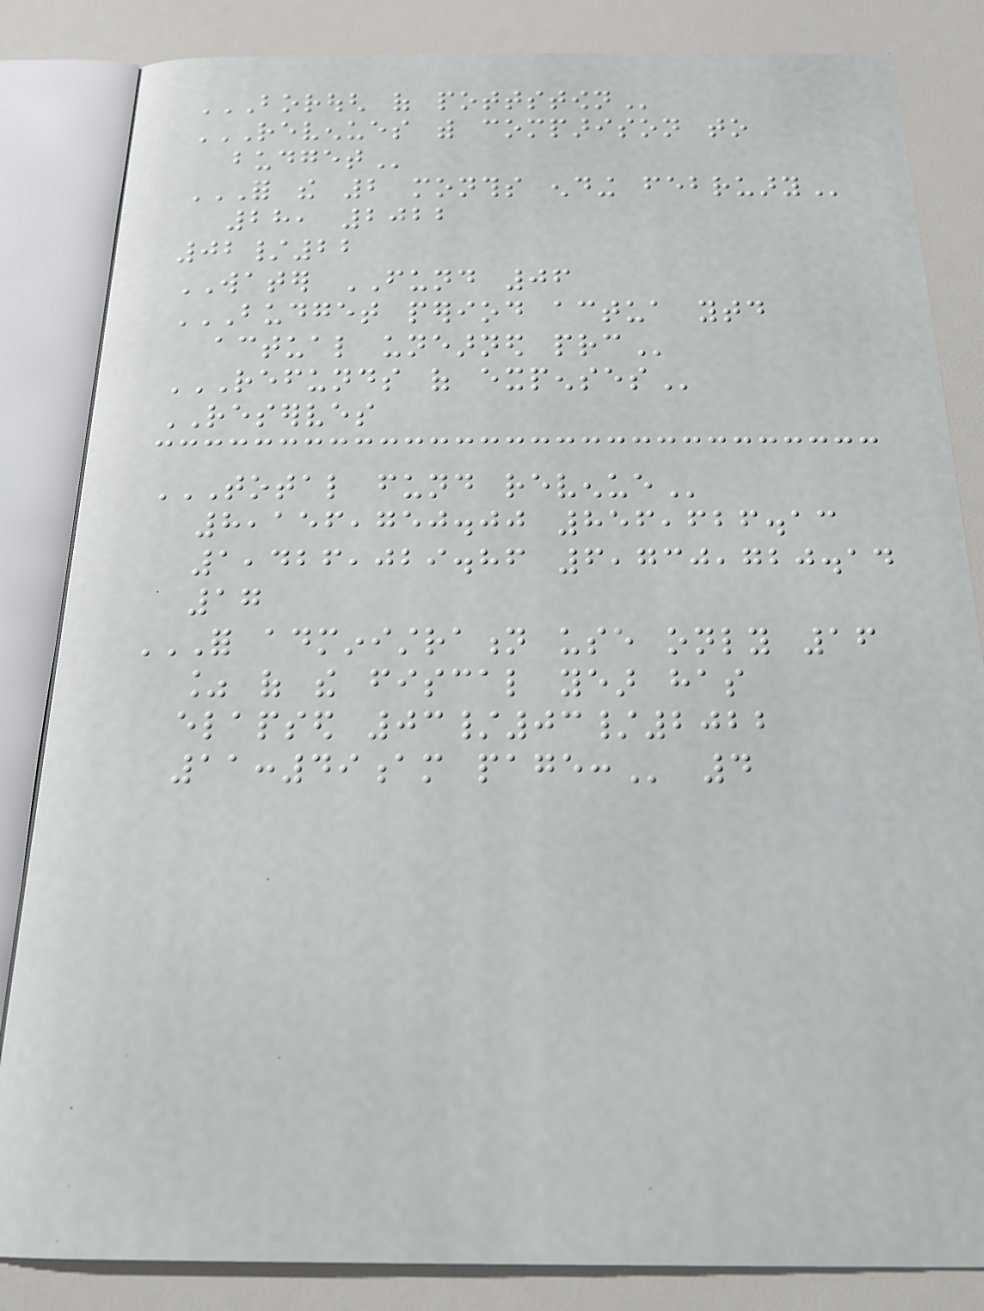BOROUGH OF POTTSTOWN
REVENUES WITH COMPARISON TO
BUDGET
FOR THE 2 MONTHS ENDING FEBRUARY
28, 2022
02/22
WATER FUND 06
BUDGET PERIOD ACTUA YTD
ACTUAL UNEARNED PRC
REFUNDS OF EXPENSES
RESERVES
TOTAL FUND REVENUE
8,156,750.00 856,626.13
1,426,029.86 6,730,720.14
17
FOR ADMINISTRATION USE ONLY 16
% OF THE FISCAL YEAR HAS
ELAPSED 03/03/2022
11:49AM PAGE: 4
